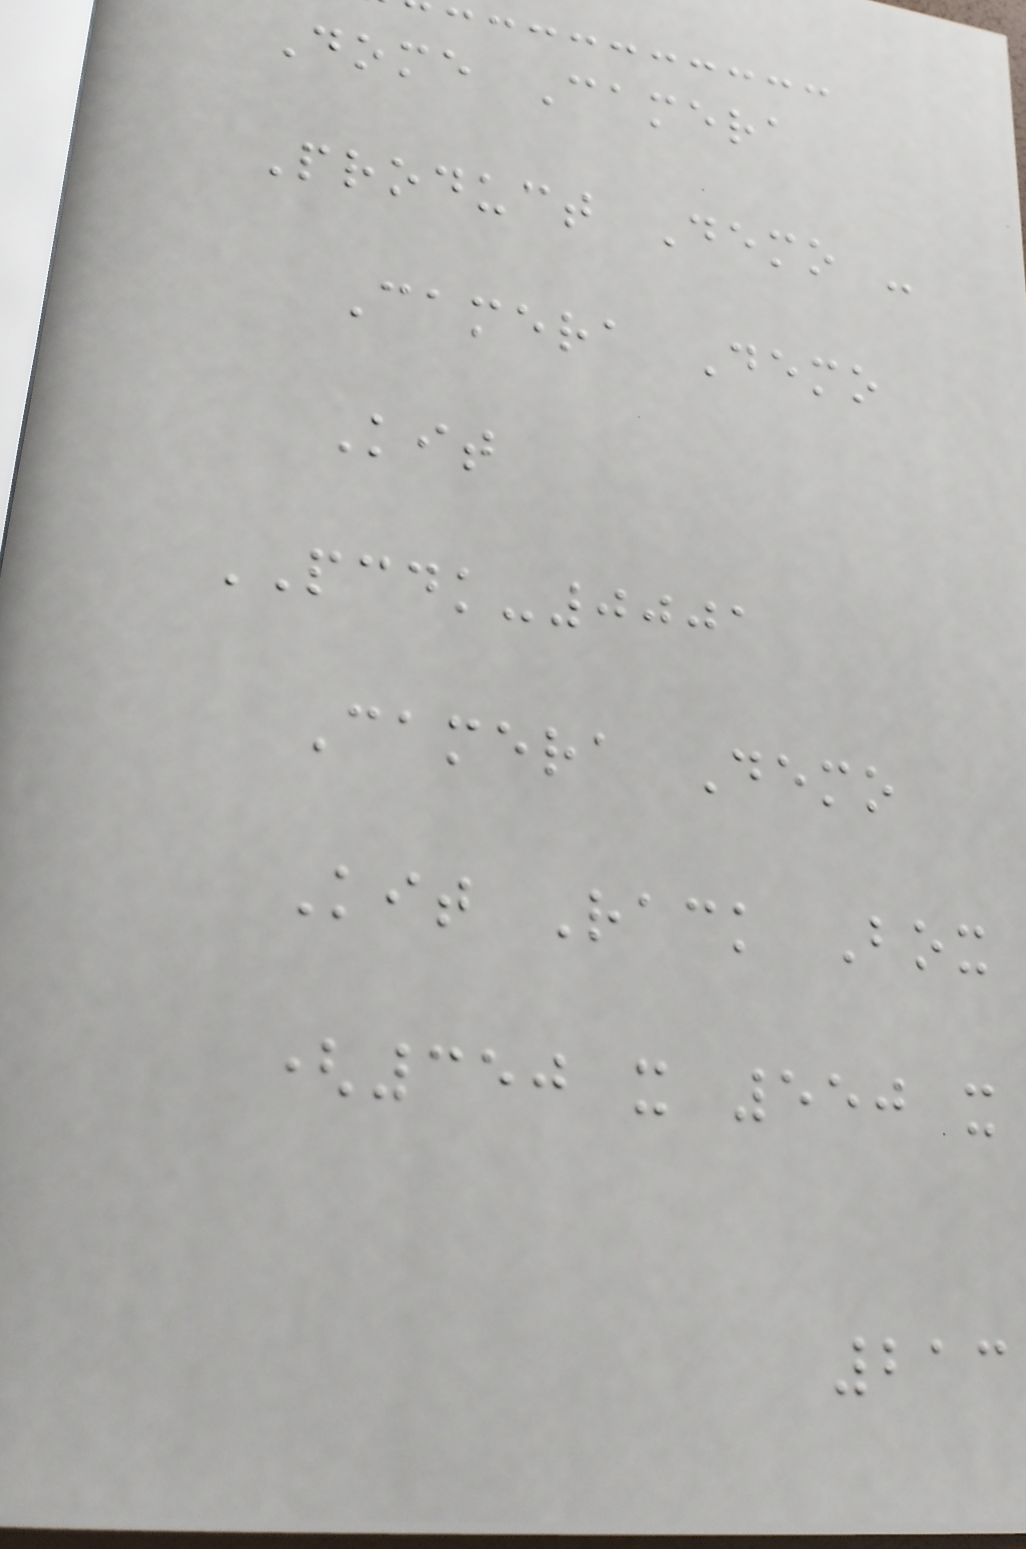Dome Camera
Product Demo -
Camera Demo
Kit
PCDK-0001
Camera Demo
Kit Rack Box
(350 x 550 x
213
